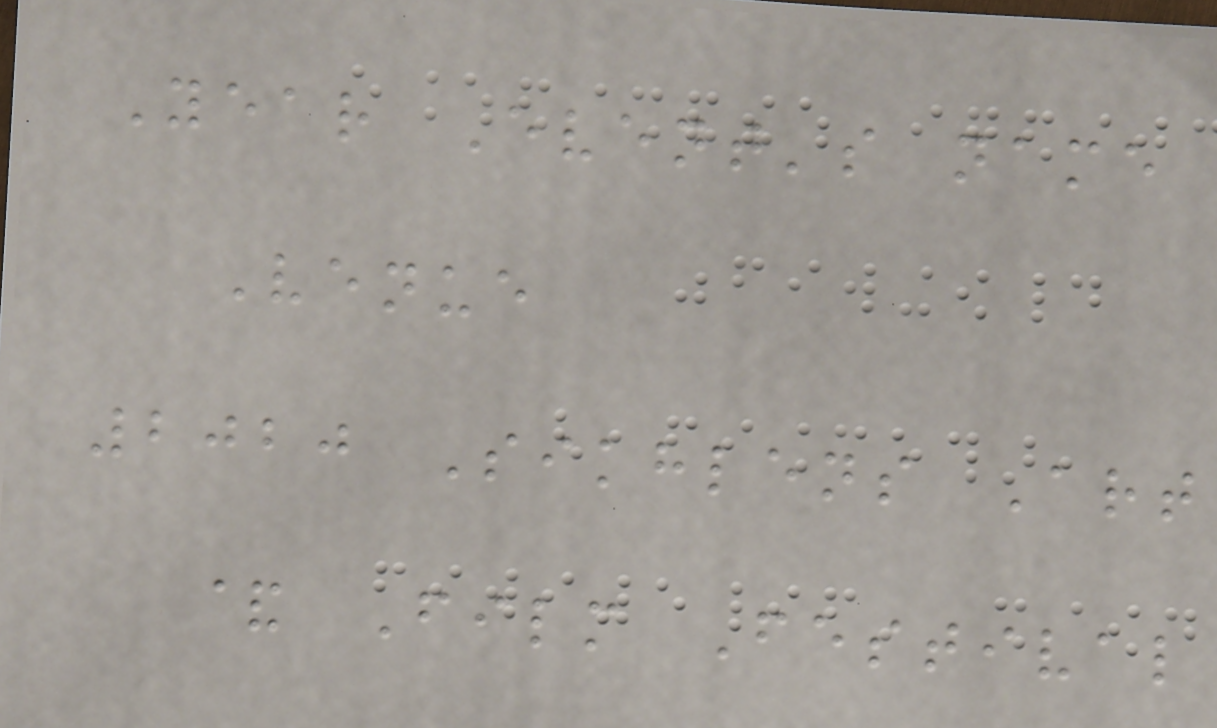Year Event's name
Venue
2020 Sikhlens Art
& Film Festival
